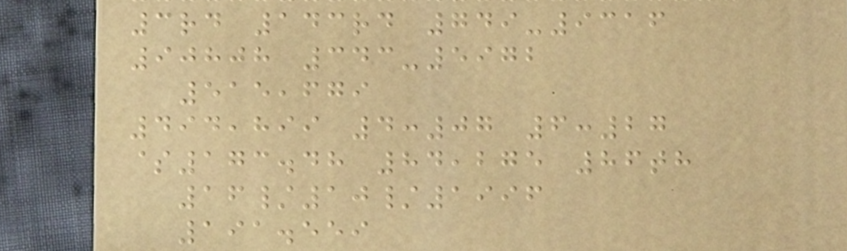3rd 143rd 749-9316
90808 343-5972
515,679
494,899 4:07 6:27
$173.48 84,275 86th
16/10/1996
191.559
